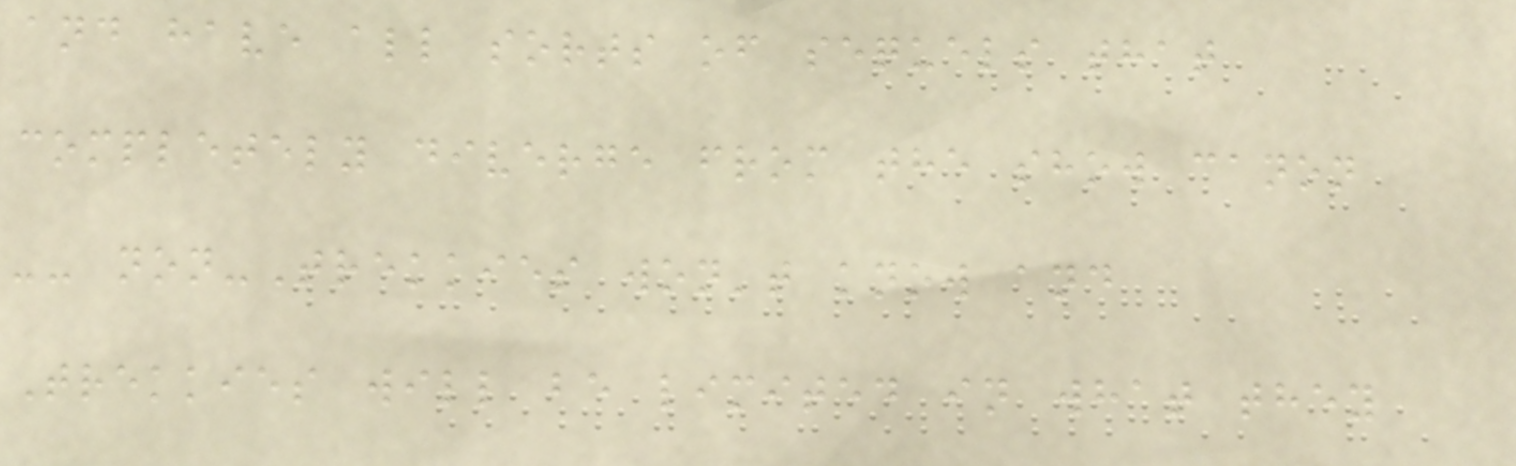and have all sorts of sequels that
completely diverge from the show canon
-- non-Trekkies won't know and
Trekkies will be limited in what they
